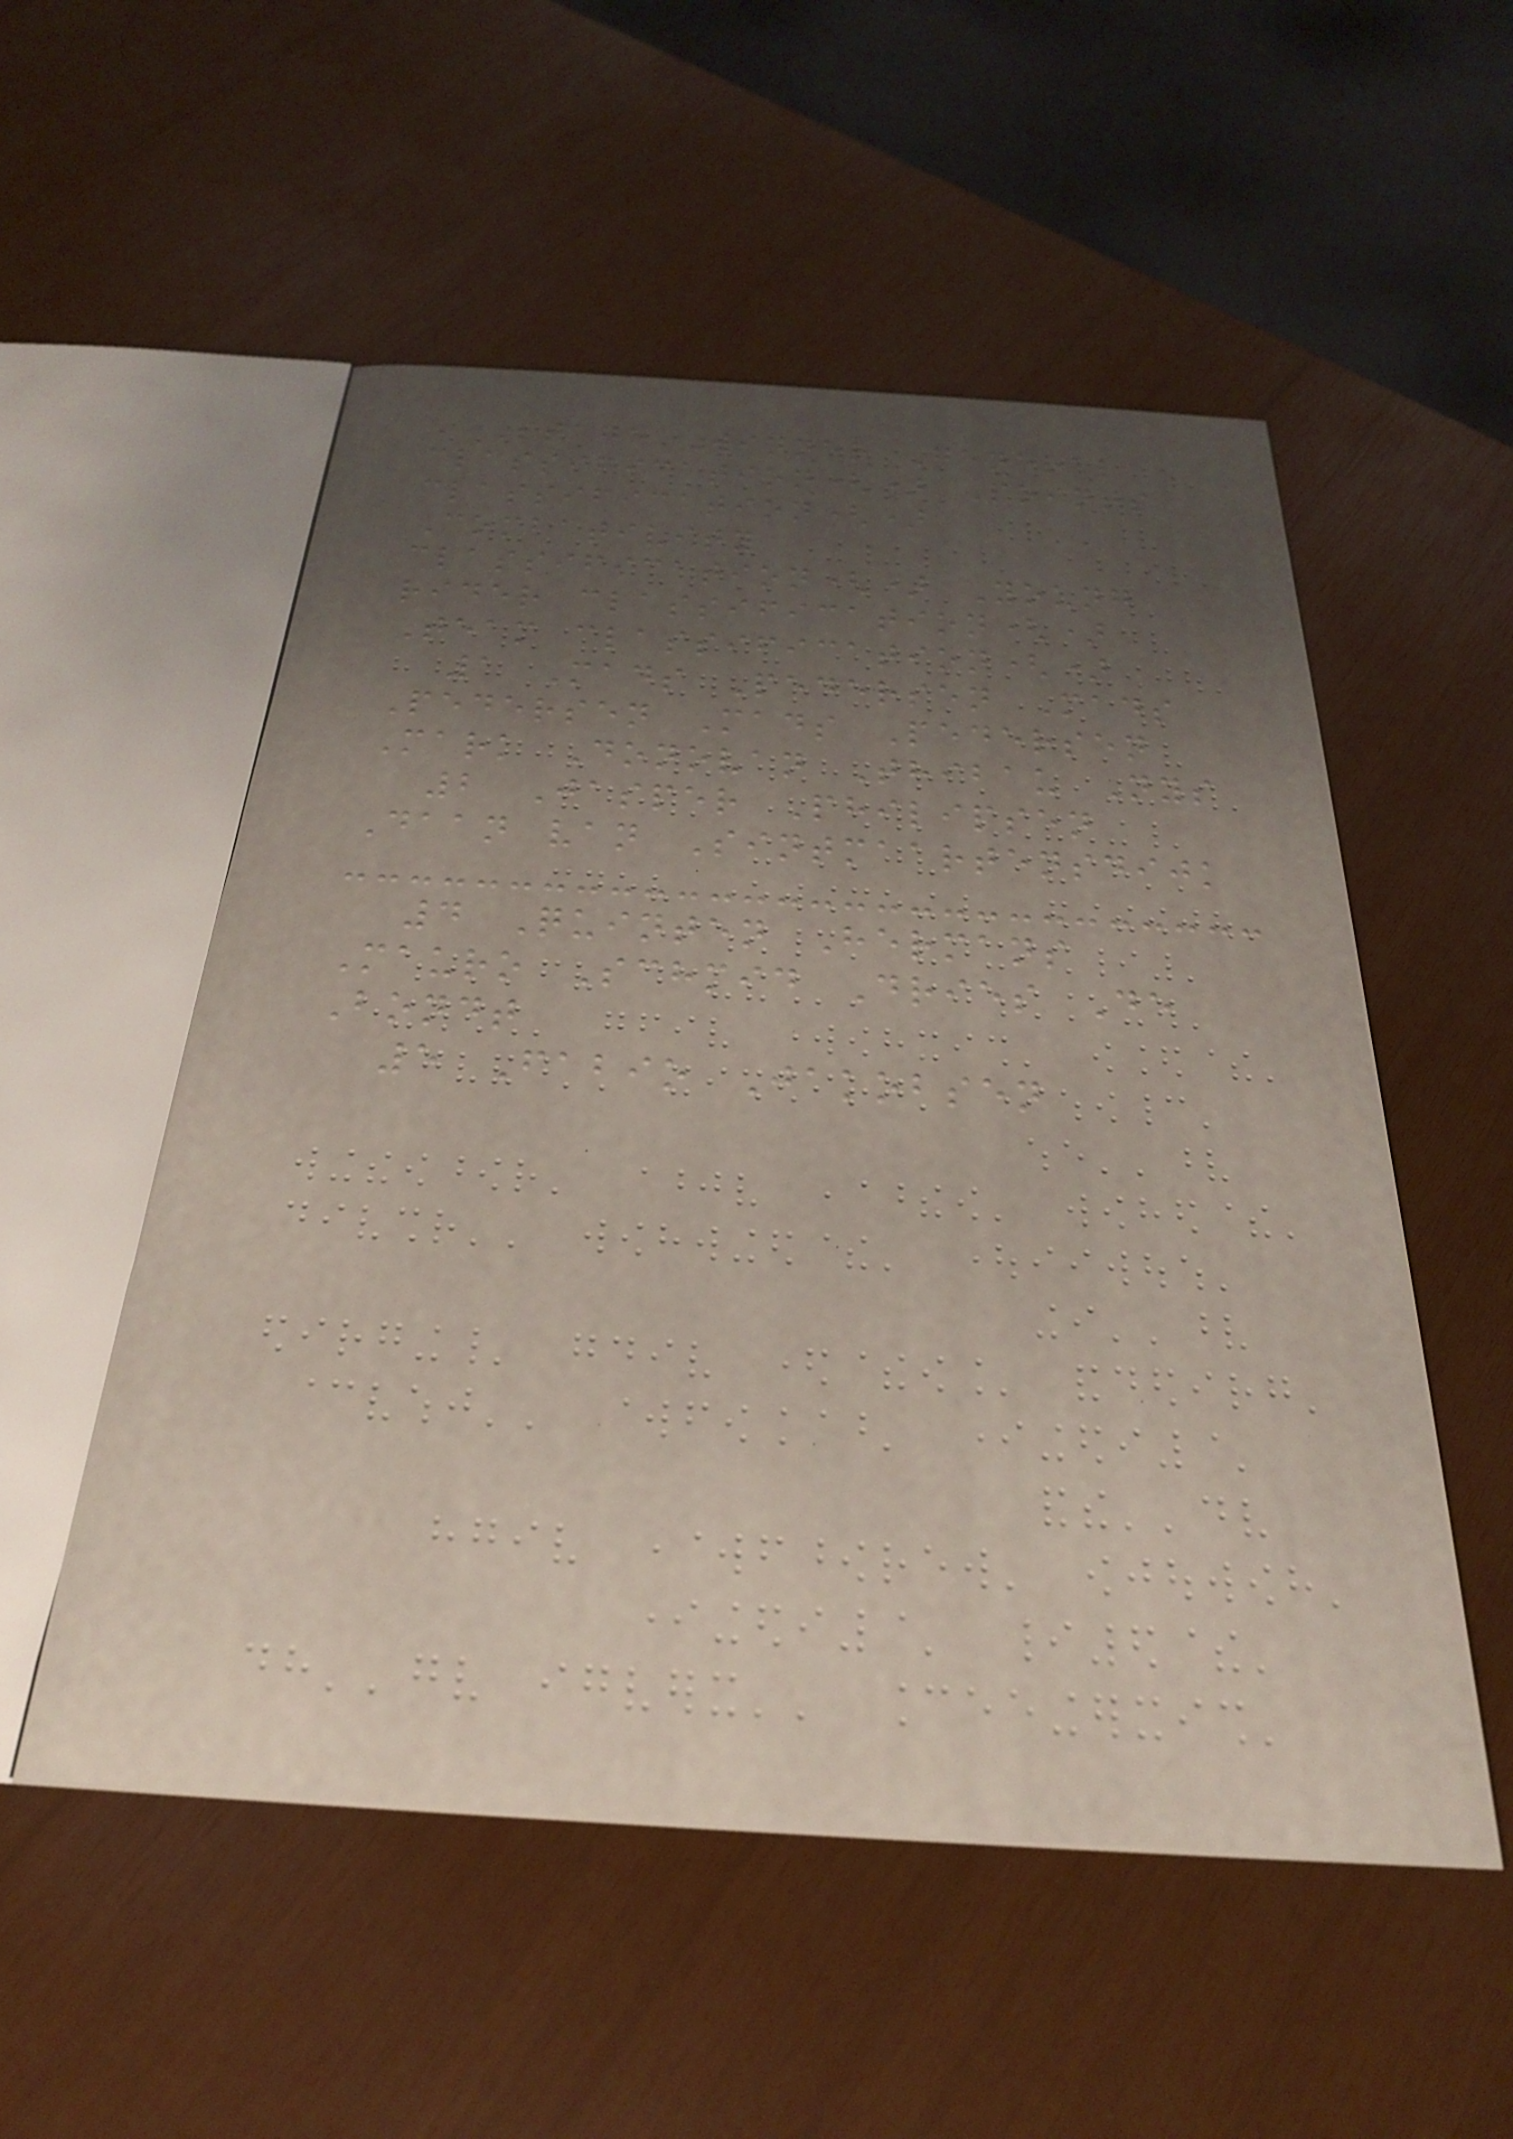Stage Winner General
classification() Points
classification()
Combativity
classification() Young
rider classification()
Team classification()
1 Mads Pedersen Mads
Pedersen Mads Pedersen
Mark Donovan Thibau Nys
2 Jasper Philipsen
Daan van Sintmaartensdijk
4 Quinten Hermans
Mauro Schmid Dries De
Bondt
5 Fabio Jakobsen
